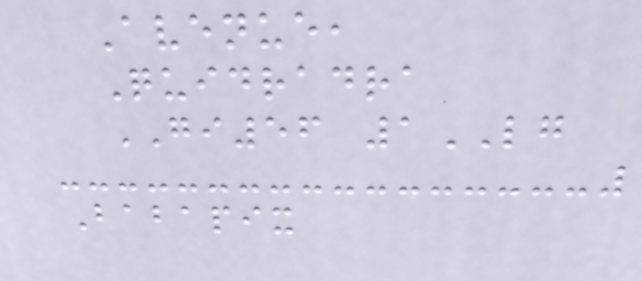Avenue,
Quidradra
GI56 1LG
Babapix
